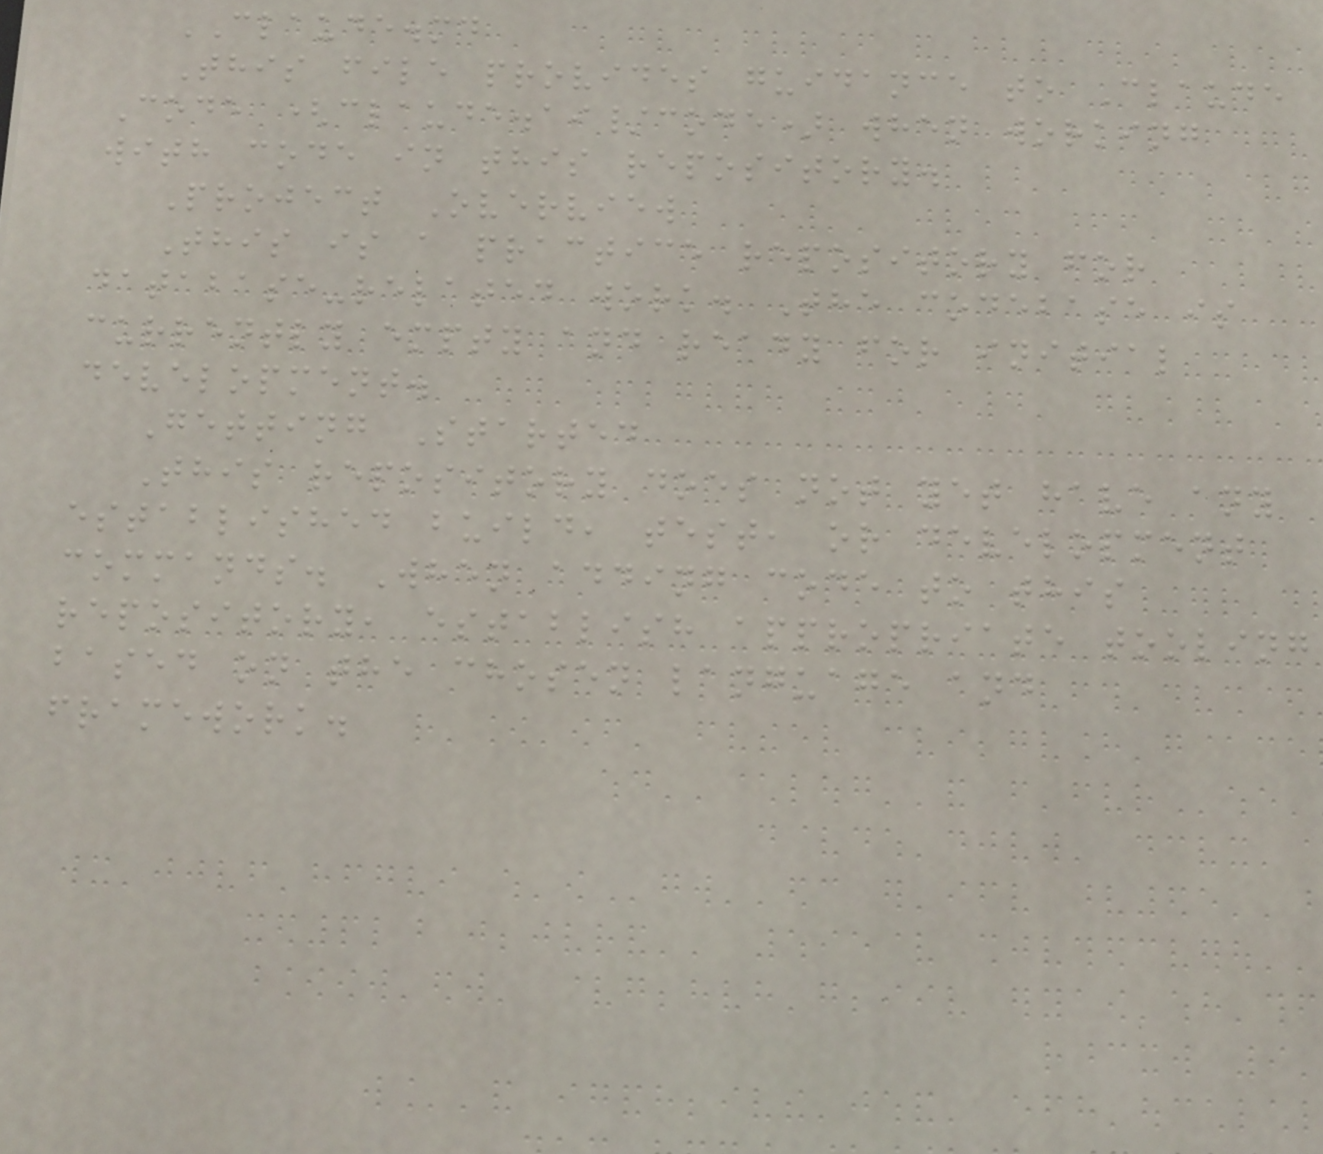CLAUDE.md
This file provides guidance to Claude
Code (claude.ai/code) when working
with code in this repository.
Project Overview
This is a practice repository for
database-related work. The codebase is
currently empty and ready for initial
development.
Getting Started
This repository does not yet have any
established build, test, or development
commands. When adding code to this
repository, establish appropriate tooling
based on the chosen language and
framework.
